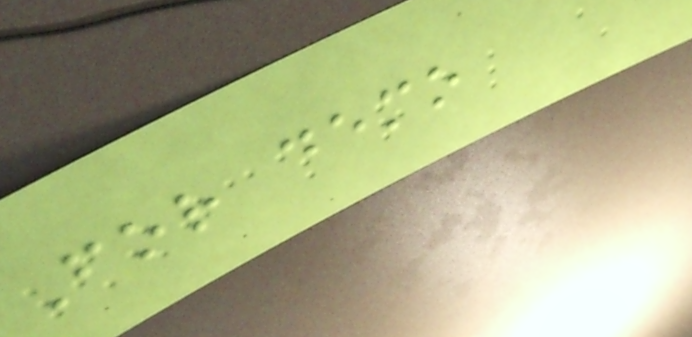For demo
